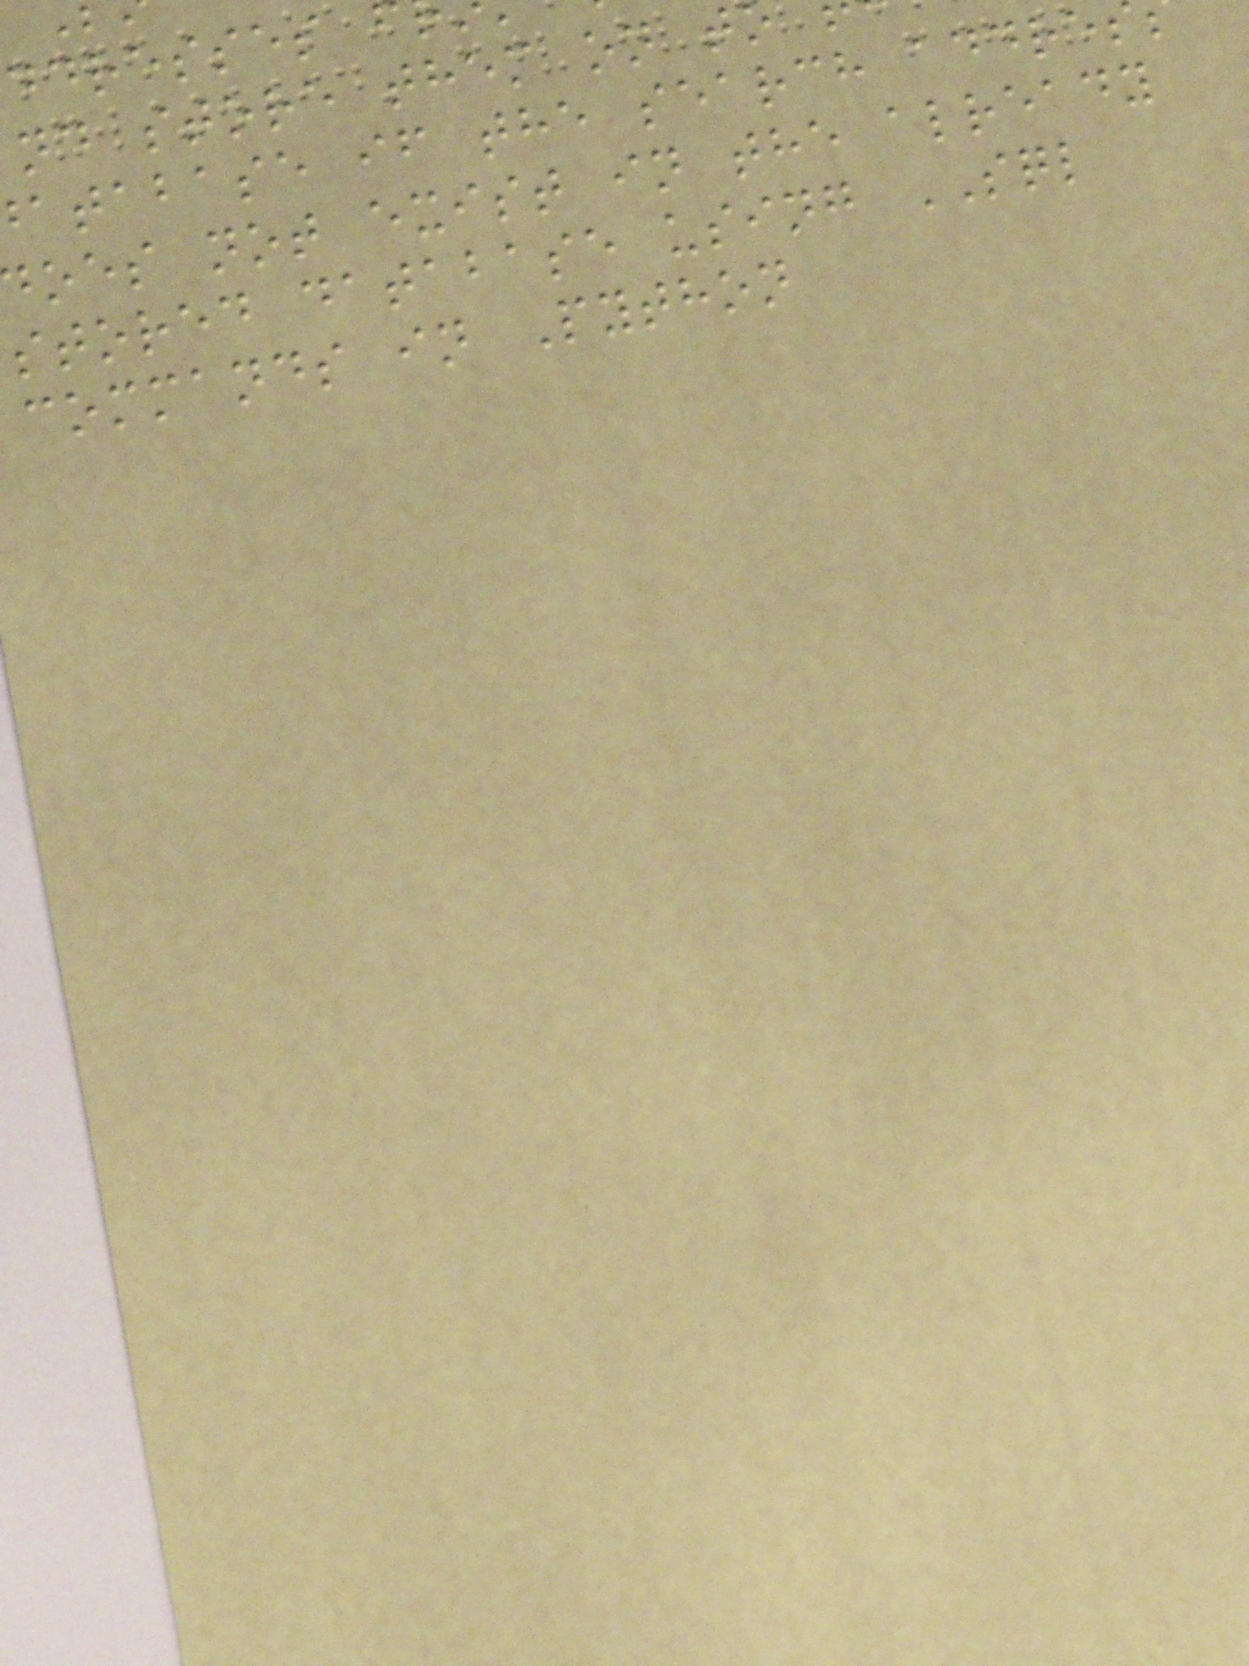ddresses
nd store them on t
atabase if the search addre
oes not exist in the already
stored database using SQL
commands in Python
